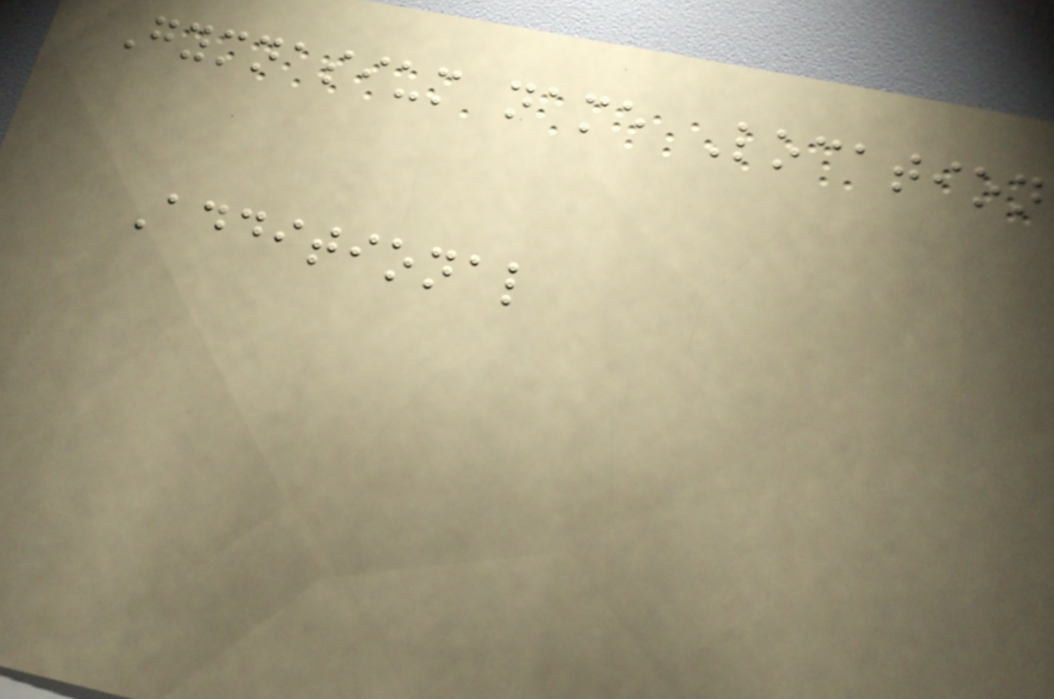Gymnasium name Location
Additional
